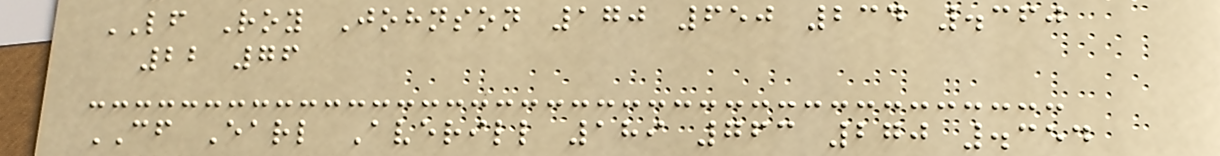LF Roy Johnson 170 650 234 .360
22 76
CF Earl Averill 189 763 270 .354
